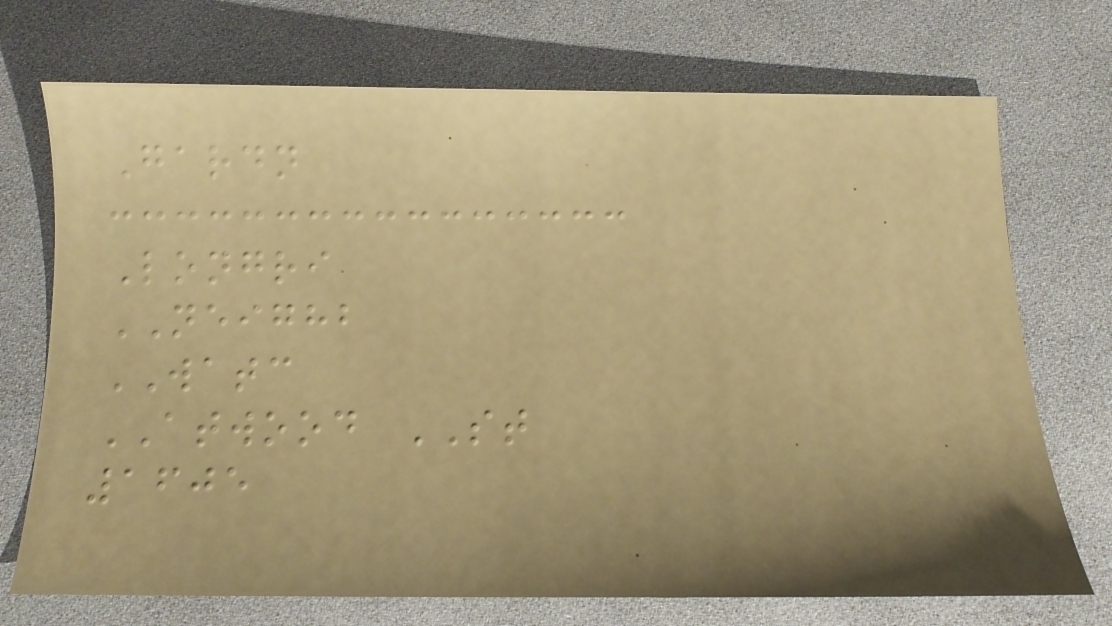Gardn
Longri
NEIGHB
WATC
ATWOOD ST
1605
